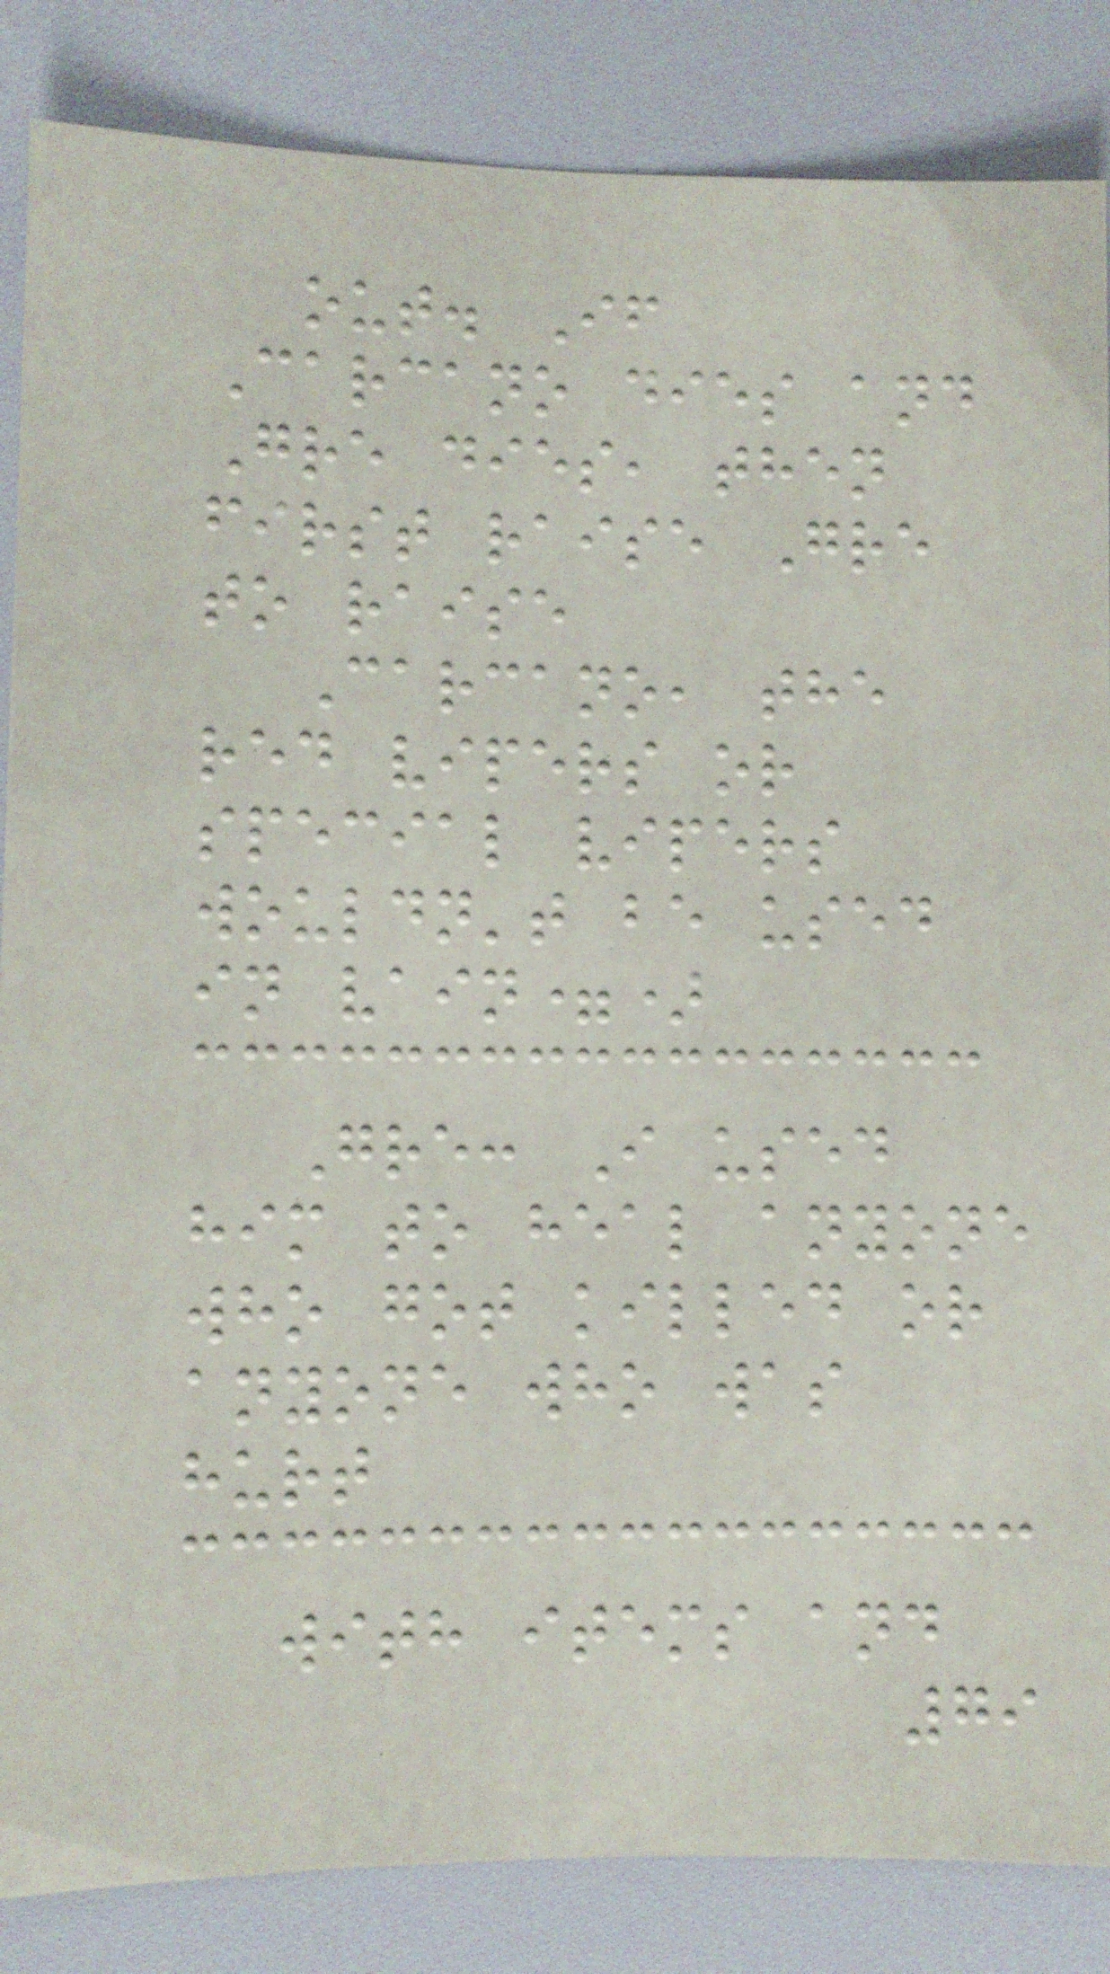out. If
Carcano dies and
Gre dies, then
first raise Gre
to raise
Carcano, the
red vipers or
special vipers
wouldn't be used
in vain=)
Gre: I used
him to heal anyone
who got killed or
anyone who was
hurt
with items and
79
